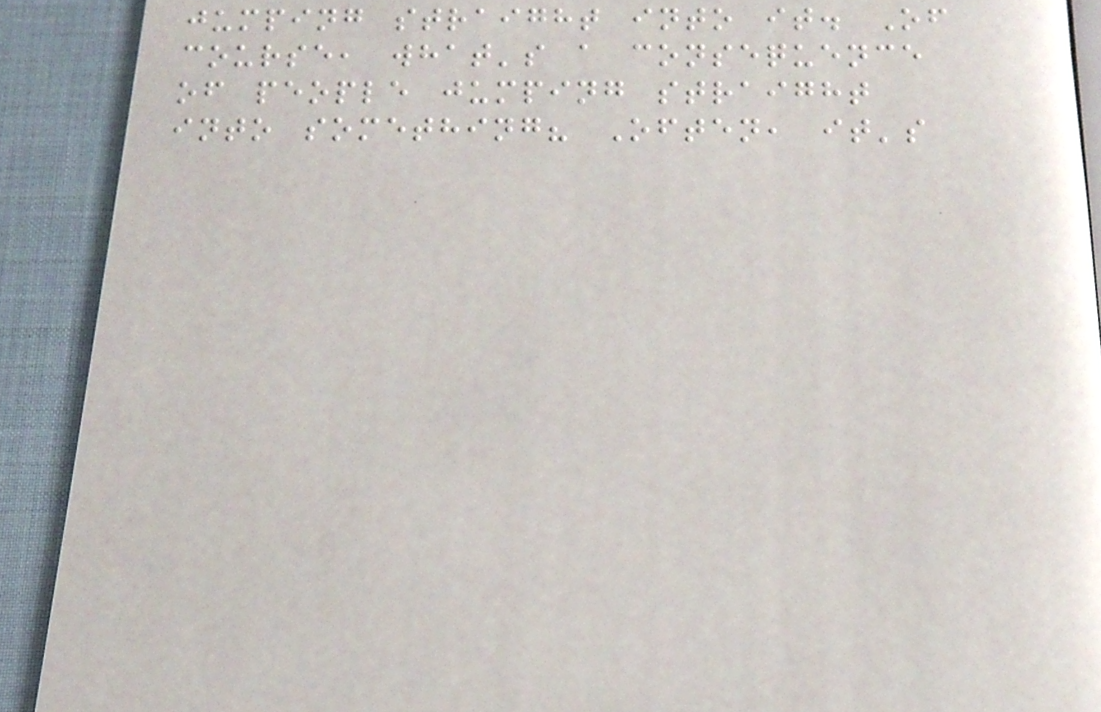jumping straight into it. Of
course, what's a consequence
of people jumping straight
into something? Often, it's
